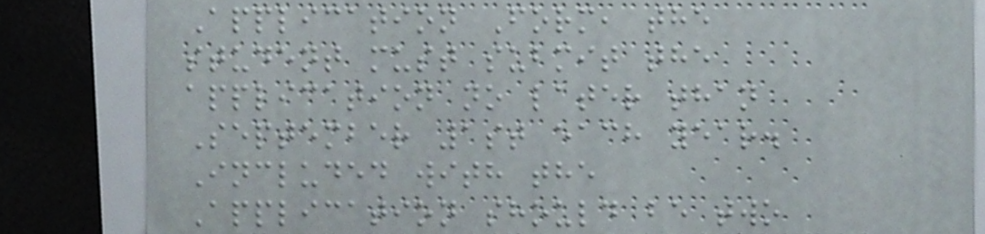Application Form, the
student must submit the
application no later than
September 1st each year.
Included with the
Application should be two
